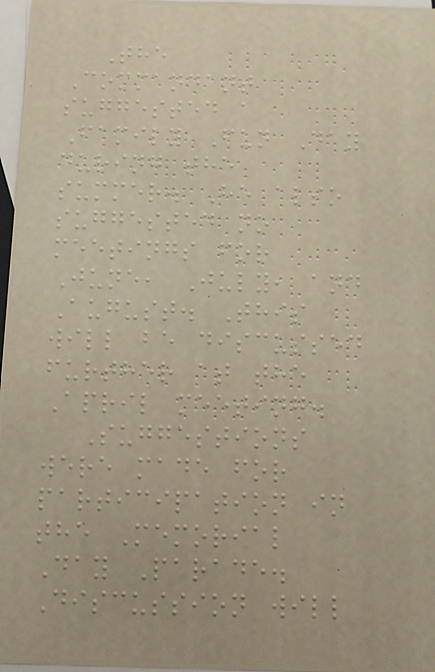The
Commandant
suggested a
Family Fun Day
during the
summer. He also
suggested no
meetings for
June, July, and
August. This
will be discussed
further at the
April meeting.
Suggestions
were made for
participation in
the Memorial
Day Parade.
Discussion will
